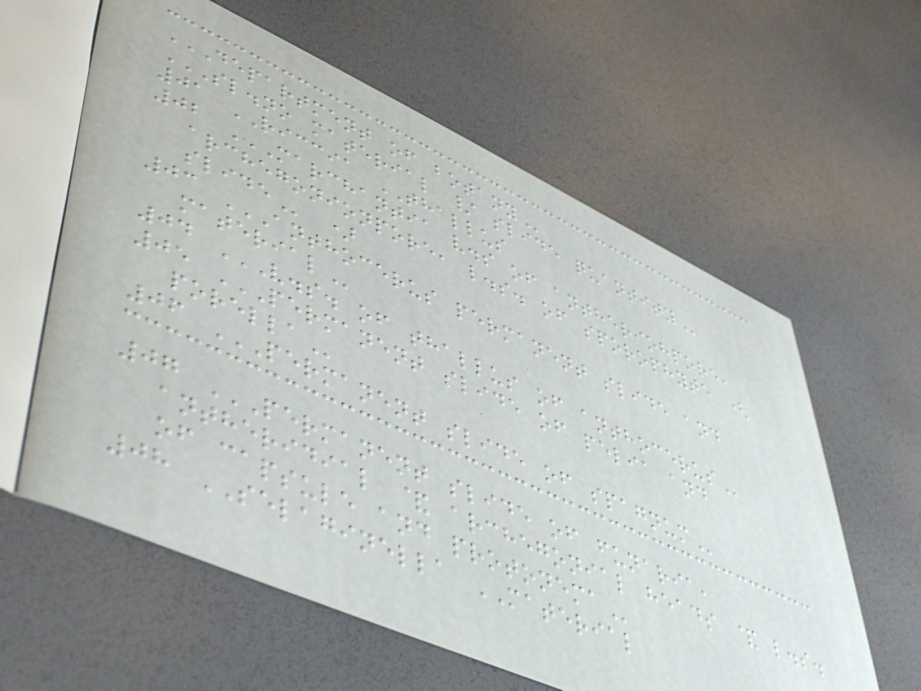DEPARTMENT OF BOTANY
SL.NO MATERIAL / SLIDE QUANTITY
01 RICCIA THALLUS
02 MARCHANTIA V.S OF ANTHERIOHPORE,
ARCHEGONIONPORE, L.S. OF SPOROPHYTE (
SLIDE )
03 ANTHOCERUS PERMANENT SLIDE AND
MATERIAL
04 V.S. OF THALLUS OF ANTHOCERUS
05 PERMANENT SLIDE OF PELIA AND
PORELLA
06 PERMANENT SLIDE OF SPAGNUM
07 PERMANENT SLIDE OF FUNARIA,
ANTHERIDIAL & ARCHEGONIAL HEADS & L.S.
OF CAPSULE AND PROTONEMA
08 SELAGINELLA MATERIAL
